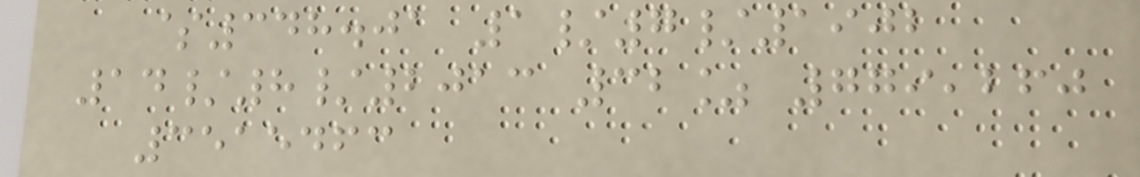$348.01 1/7/1902
14/8/2013 32% 779,260
3515463
